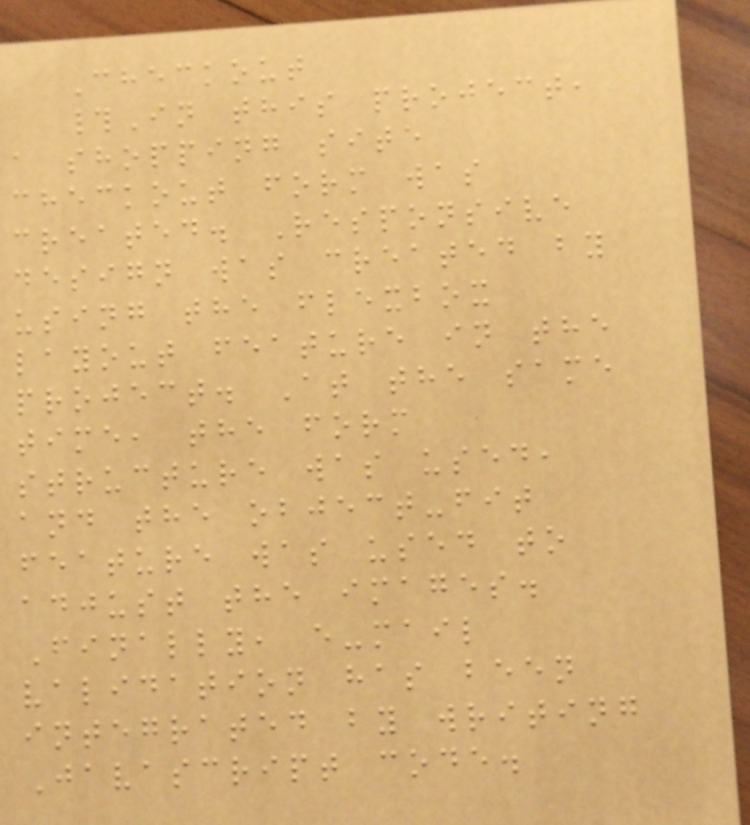Checkout
#In this project,
a shopping site
checkout form was
created. Responsive
design was created by
using the flexbox
layout feature in the
project. At the same
time, the form
structure was used,
and the object-fit
feature was used to
adjust the images.
Finally, e-mail
validation has been
integrated by writing
Javascript code.
